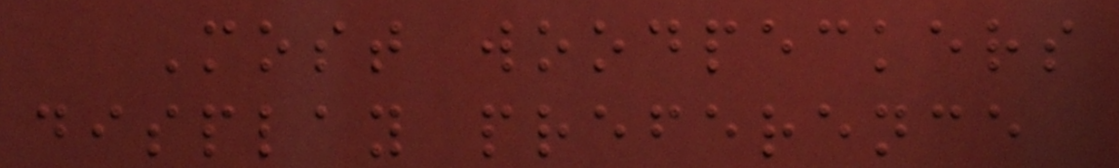Most woodpeckers
display preference
